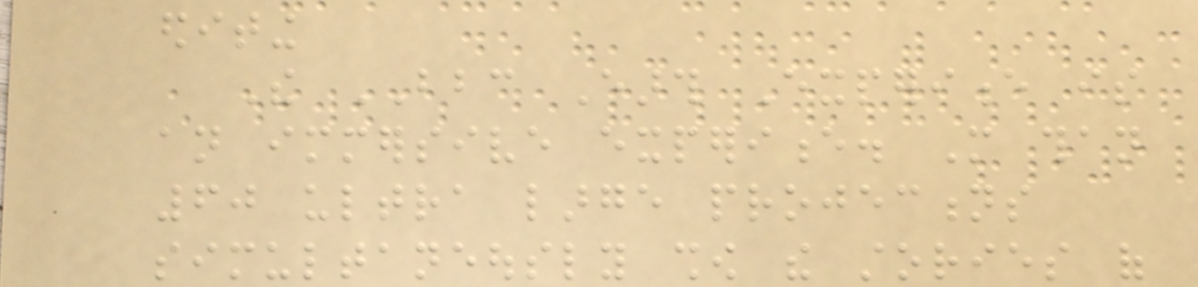editing
The BBC Earth Experience is
an immersive experience. More than
60 ultra large projections
simultaneously show the stories of
